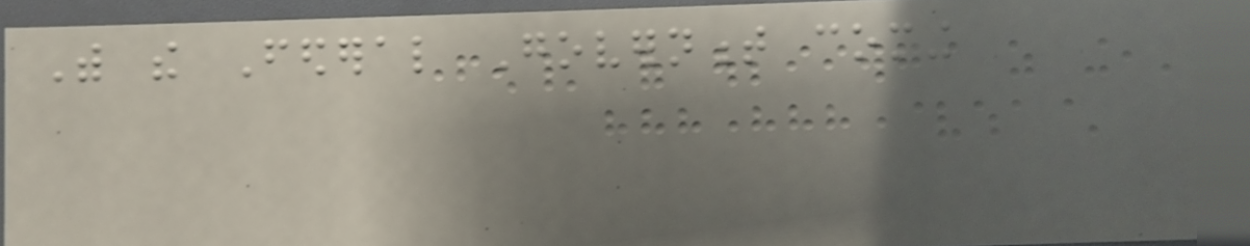With the Federal Government coming
